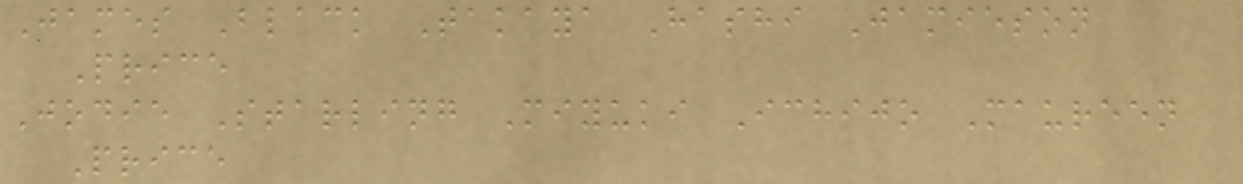James Black Takaya Hashi Jamieson
Price
Jodie Starling Miyuki Ichijo Maureen
Price
